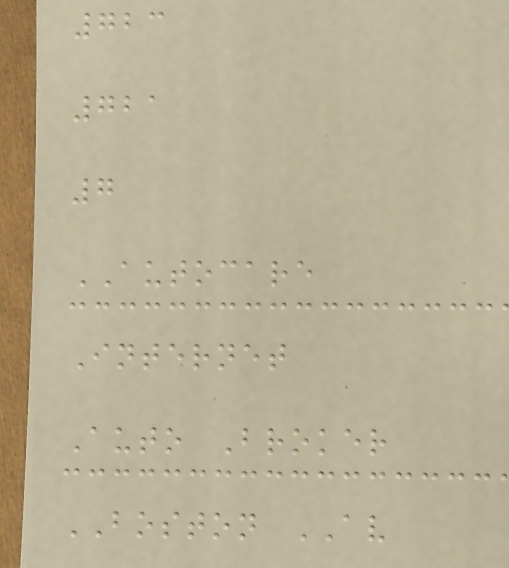723
721
7
AUTOCARE
Internet
Auto Broker
BOSTON AV
